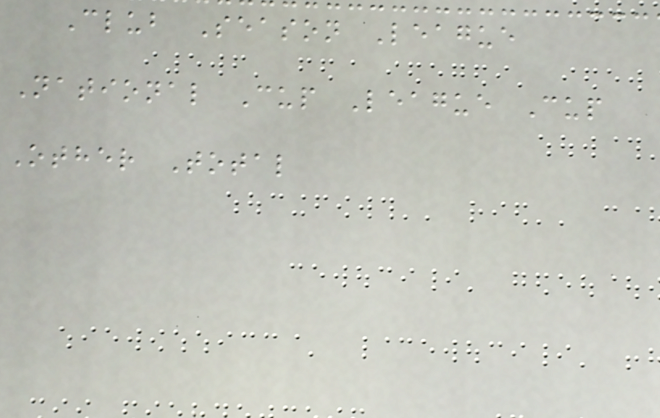Club Season League
National Cup League Cup
Other Total
